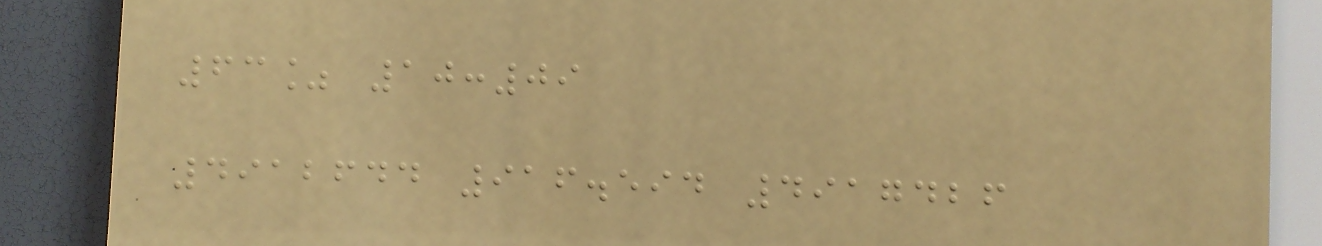63% 10:09
4912644 916.594 4917426
